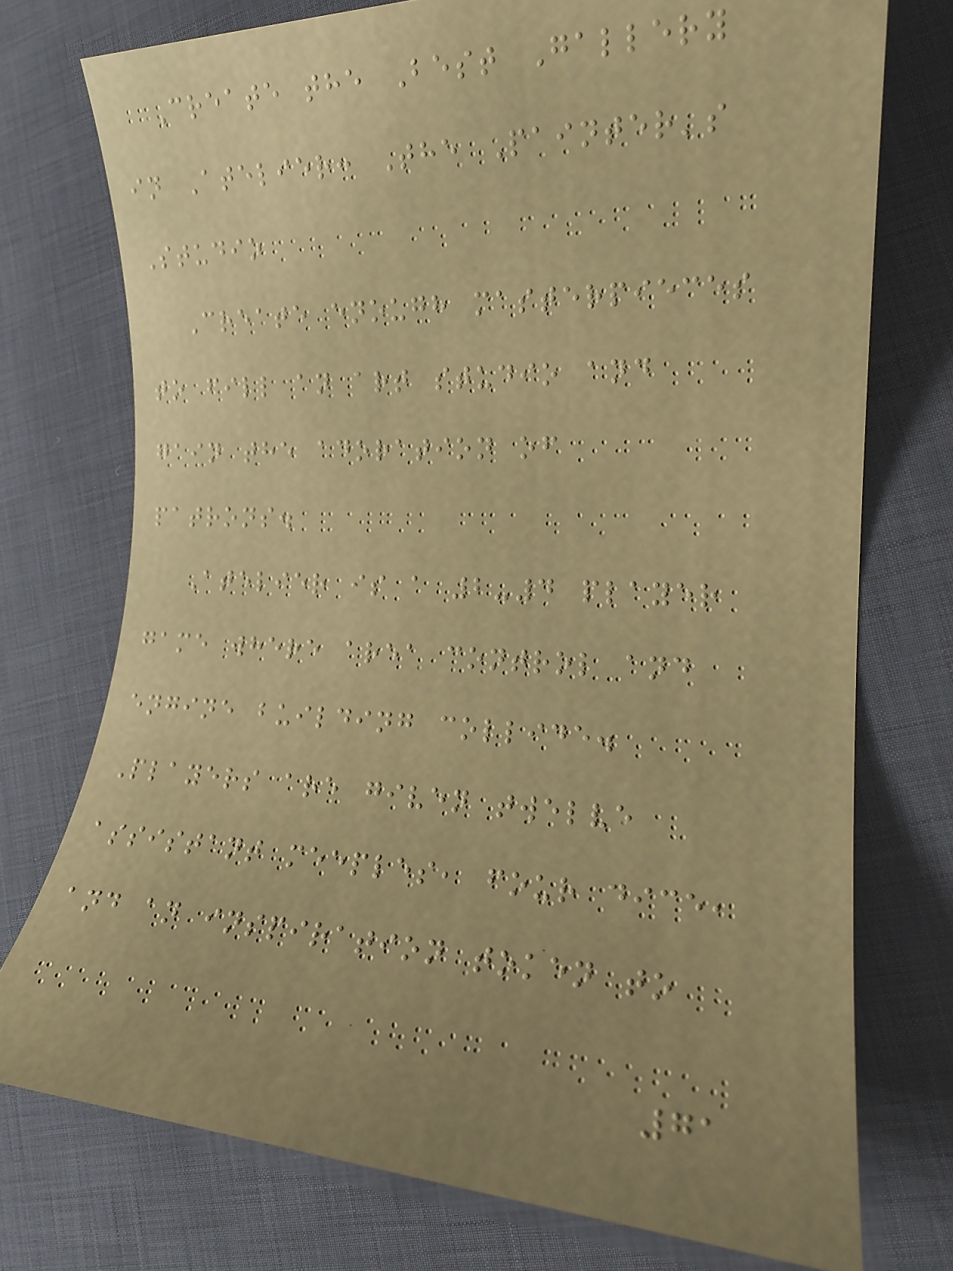Create the Best Gallery
in Atelier: The Painter's
Studio
Create enough masterpieces
to fill an art studio and
gain the adoration of
patrons.
Atelier is a 2-4 player
game where area control and
engine building collide.
Players are given twelve
assistant meeples, four dice,
and an inspiration token to
71
